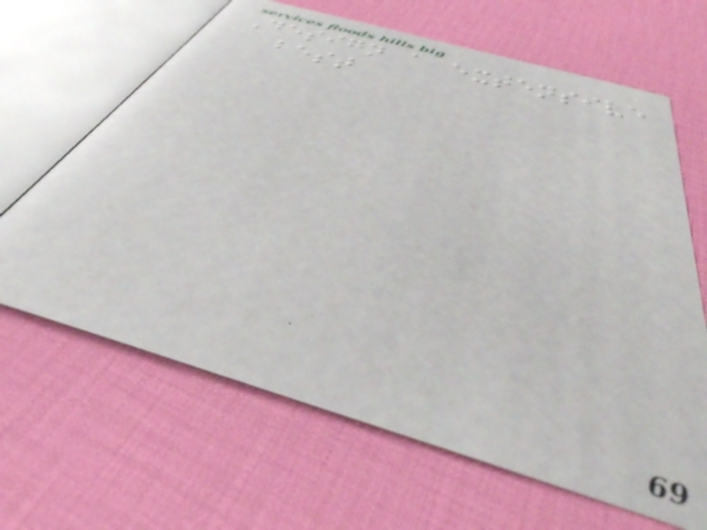Design a extensive
best
